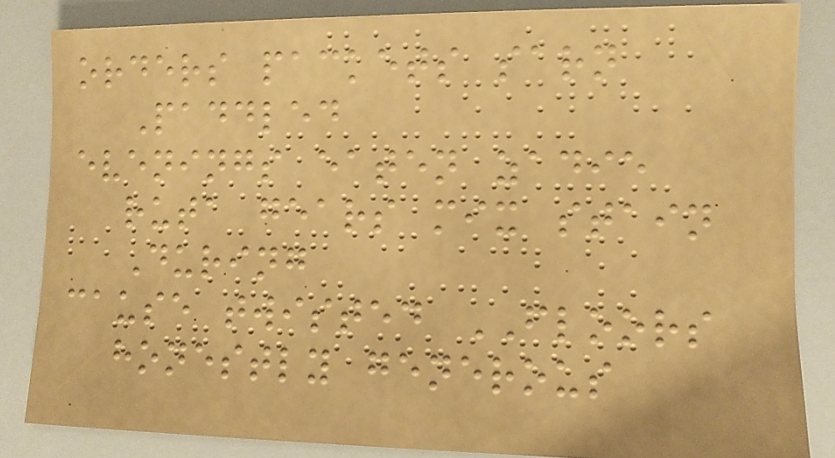orders packets sarn
Paddled
evenings eaten zadie
ruta gears mix stain
During
cause twisted FLOORS
honestly generous
